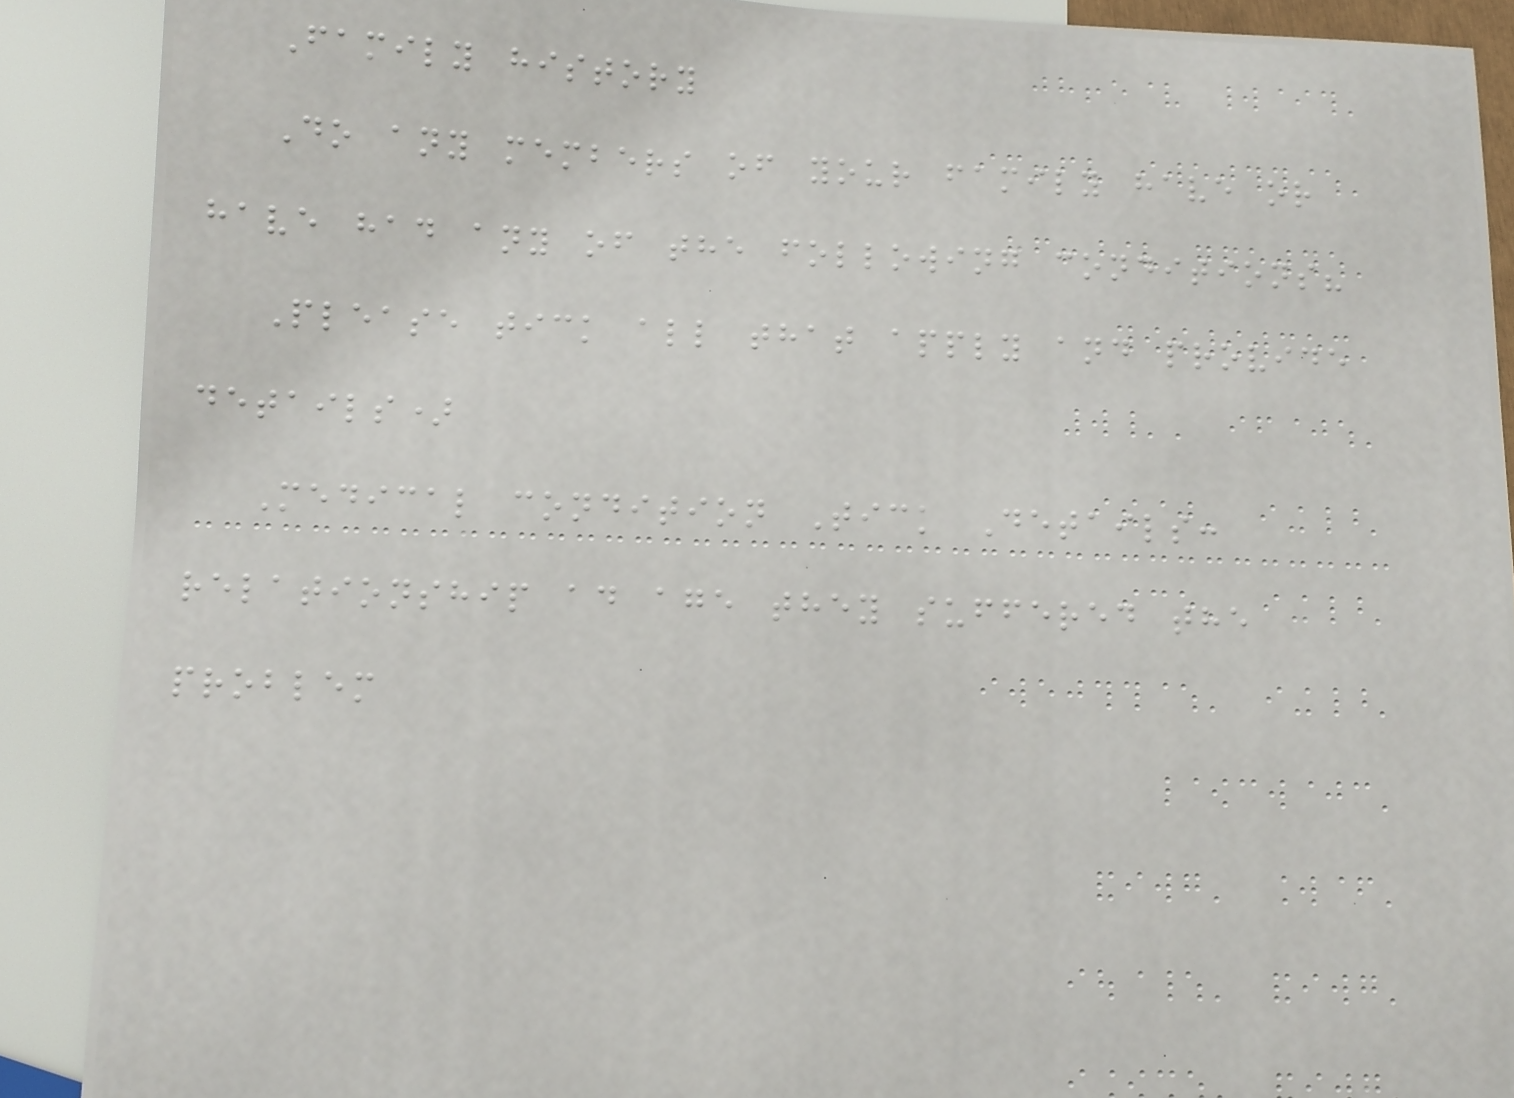Family history
Do any members of your family have or
have had any of the following conditions?
Please tick all that apply and provide
details)
Medical condition Tick Details:
relationship ad age they suffered the
problem
